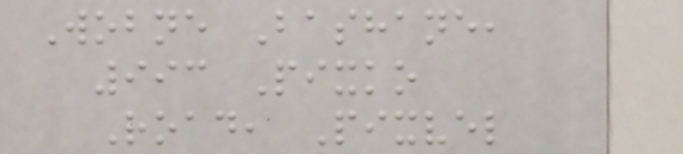Wobne Bashane,
993 Pixko
Road, Pixvel
